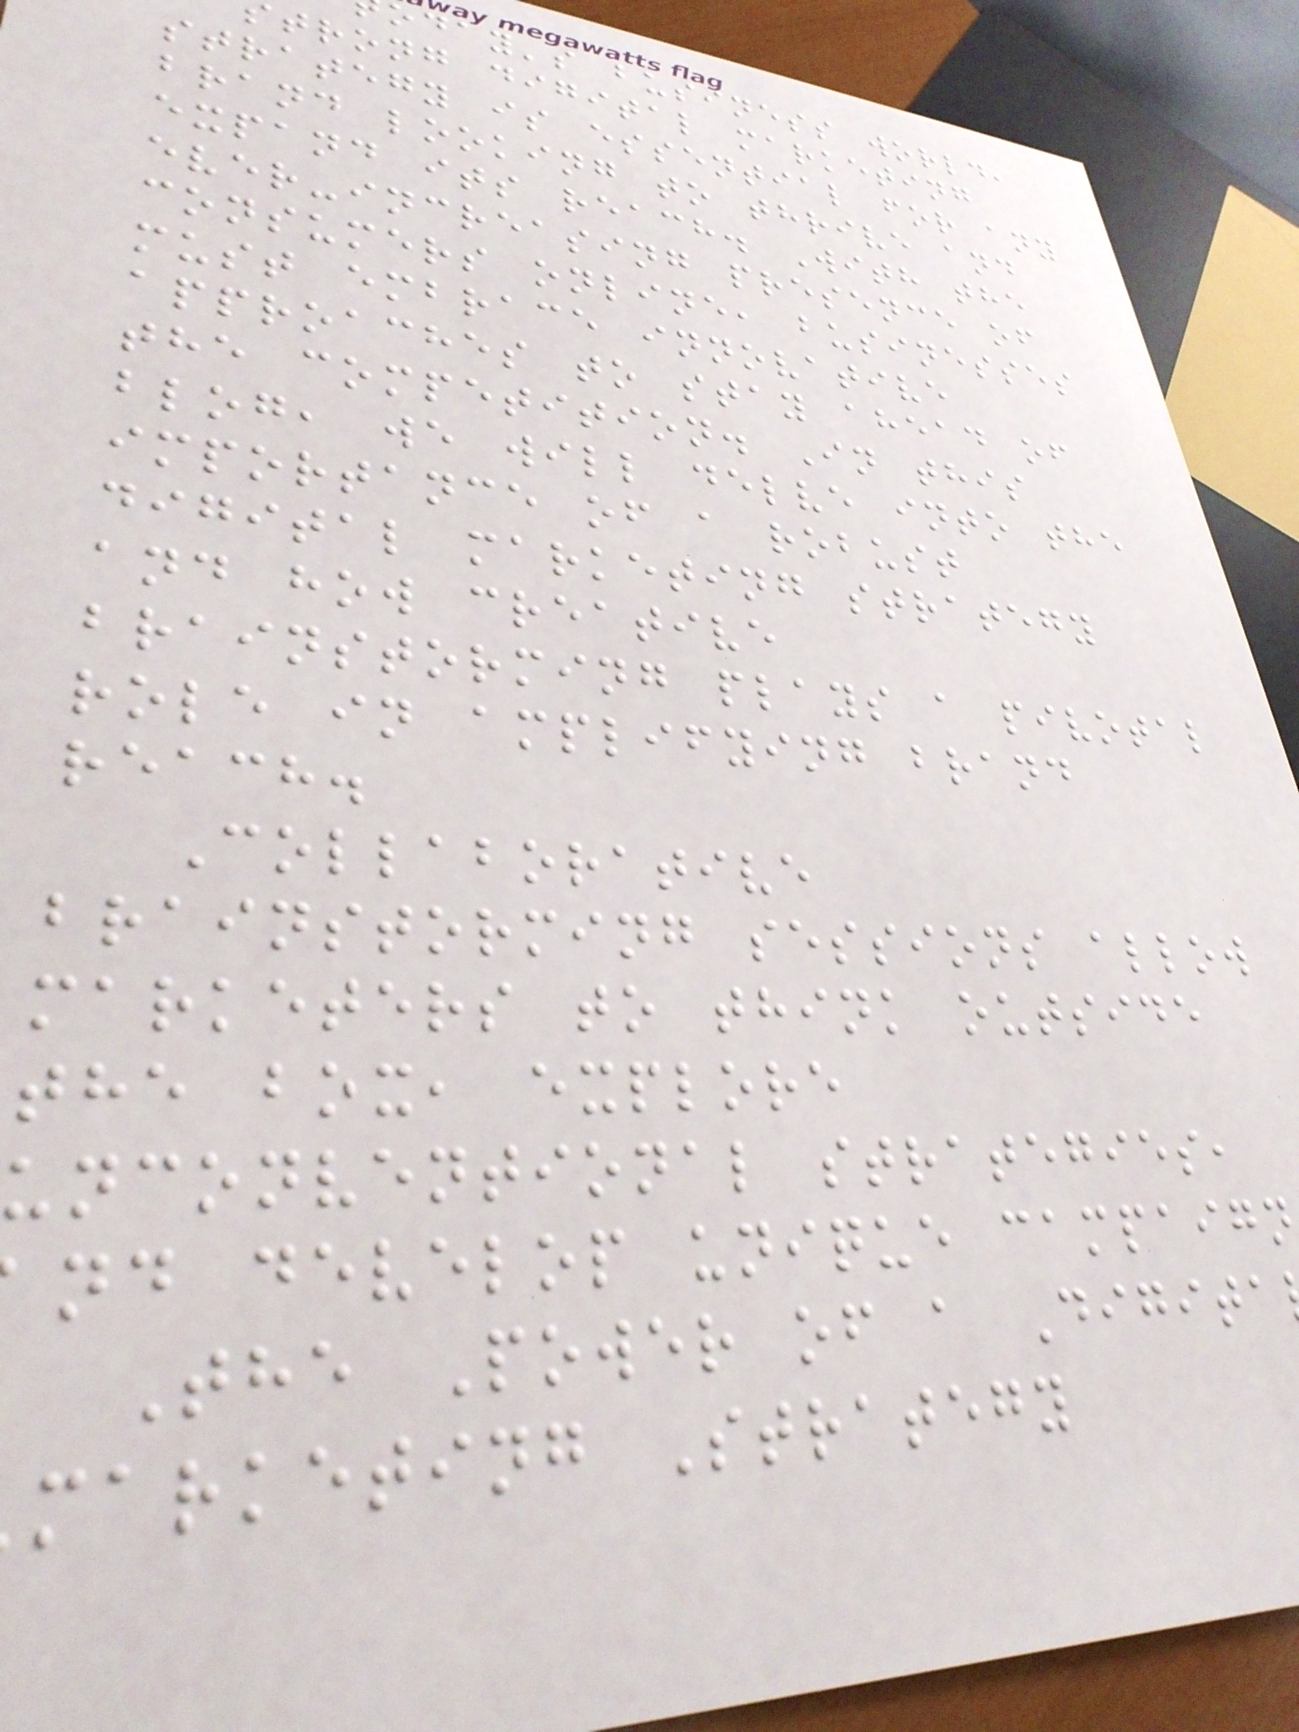oday's business world,
trong digital marketing
strategy is essential for any
brand looking to thrive and
expand its reach. With the
ever-increasing presence of
consumers online, businesses
must embrace innovative
approaches to stay ahead of
the competition. In this
blog, we will delve into the
importance of a robust
digital marketing strategy
and how creative
brainstorming plays a pivotal
role in amplifying brand
reach.
Collaborative
brainstorming sessions allow
marketers to think outside
the box, explore
unconventional strategies,
nd develop unique campaign
The Power of a Digita
marketing Strategy
